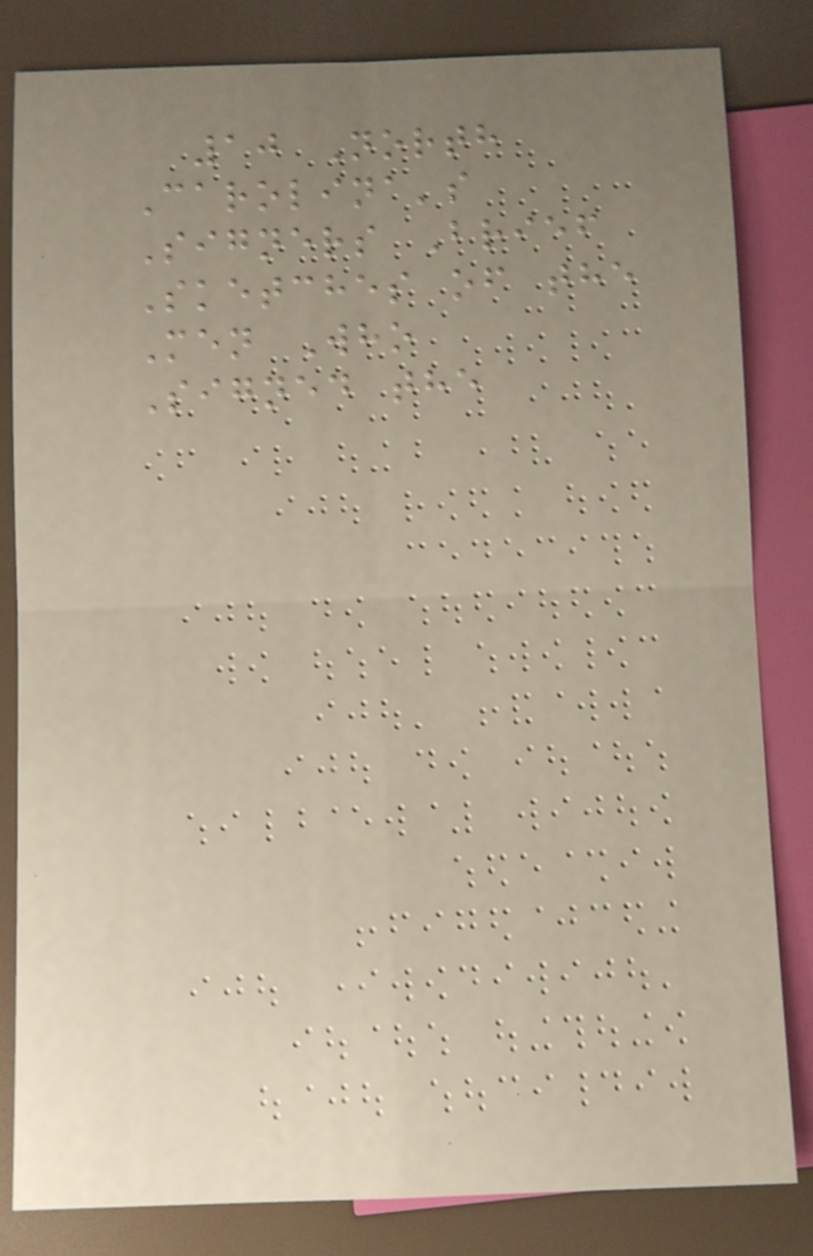10 North
Carolina's
Signers Brief
Sketches of the
Men Who
Signed the
